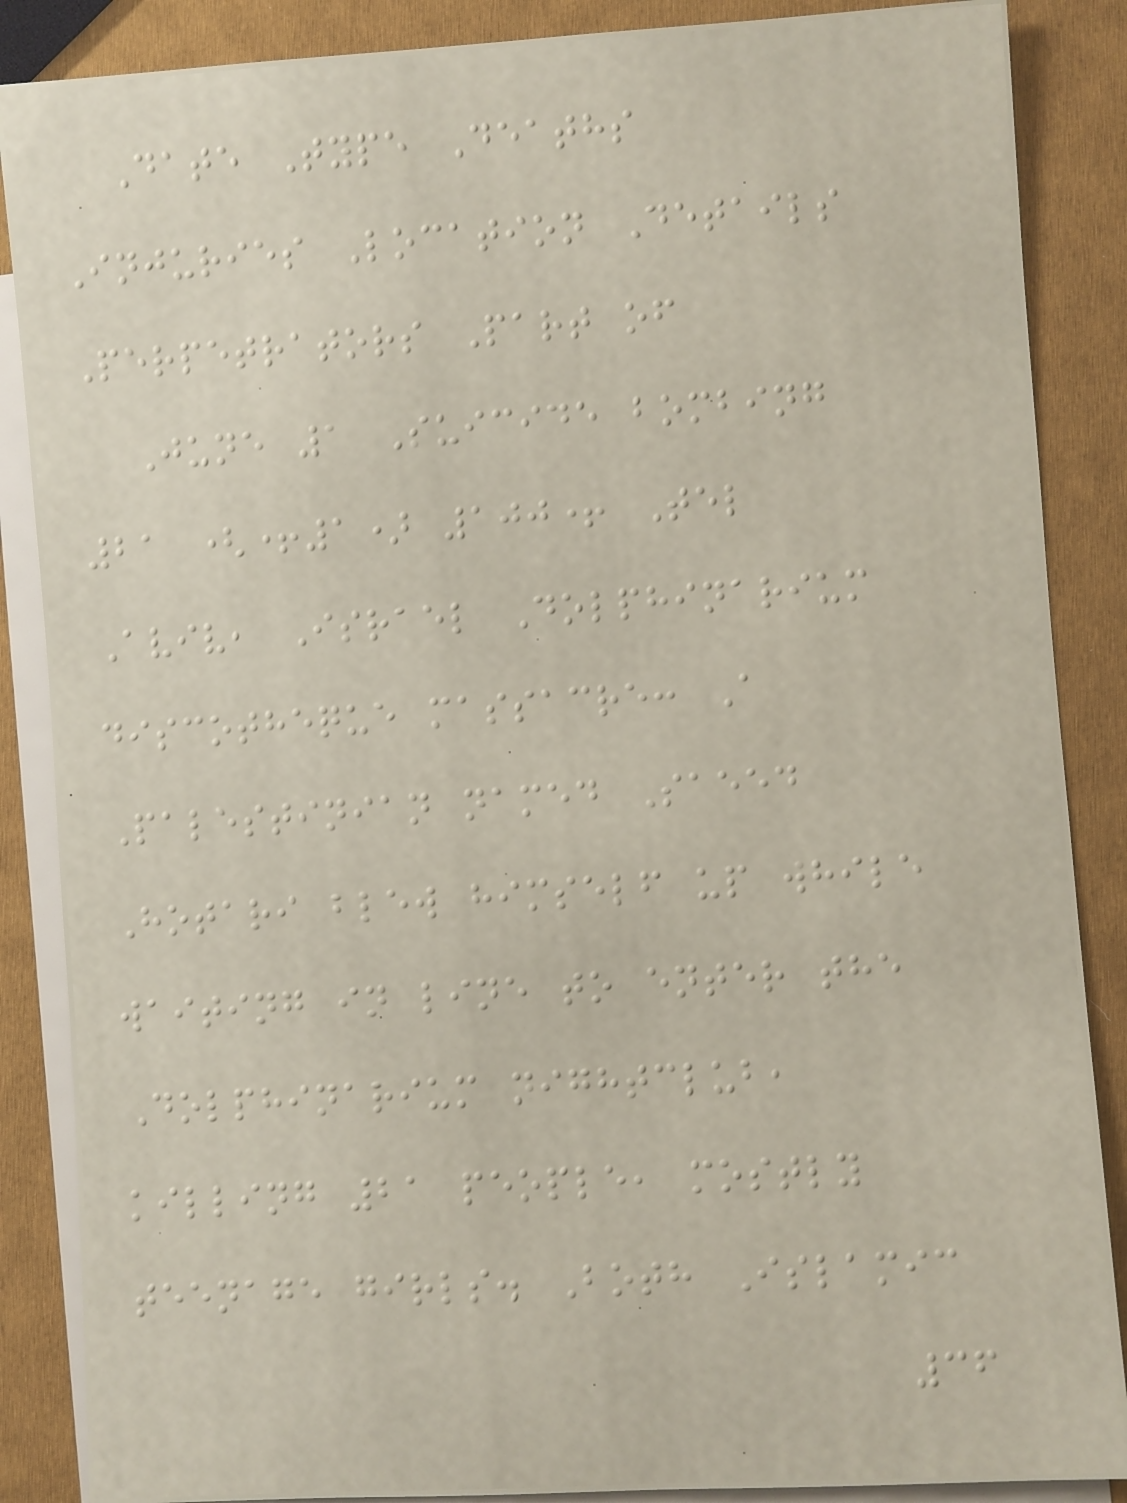Date Type Deaths
Injuries Location Details
Perpetrators Part of
June 1 Suicide bombing
21 (+1) 100+ Tel
Aviv, Israel Dolphinarium
discotheque massacre: A
Palestinian named Saeed
Hotari blew himself up while
waiting in line to enter the
Dolphinarium nightclub,
killing 21 people, mostly
teenage girls. Both Islamic
36
